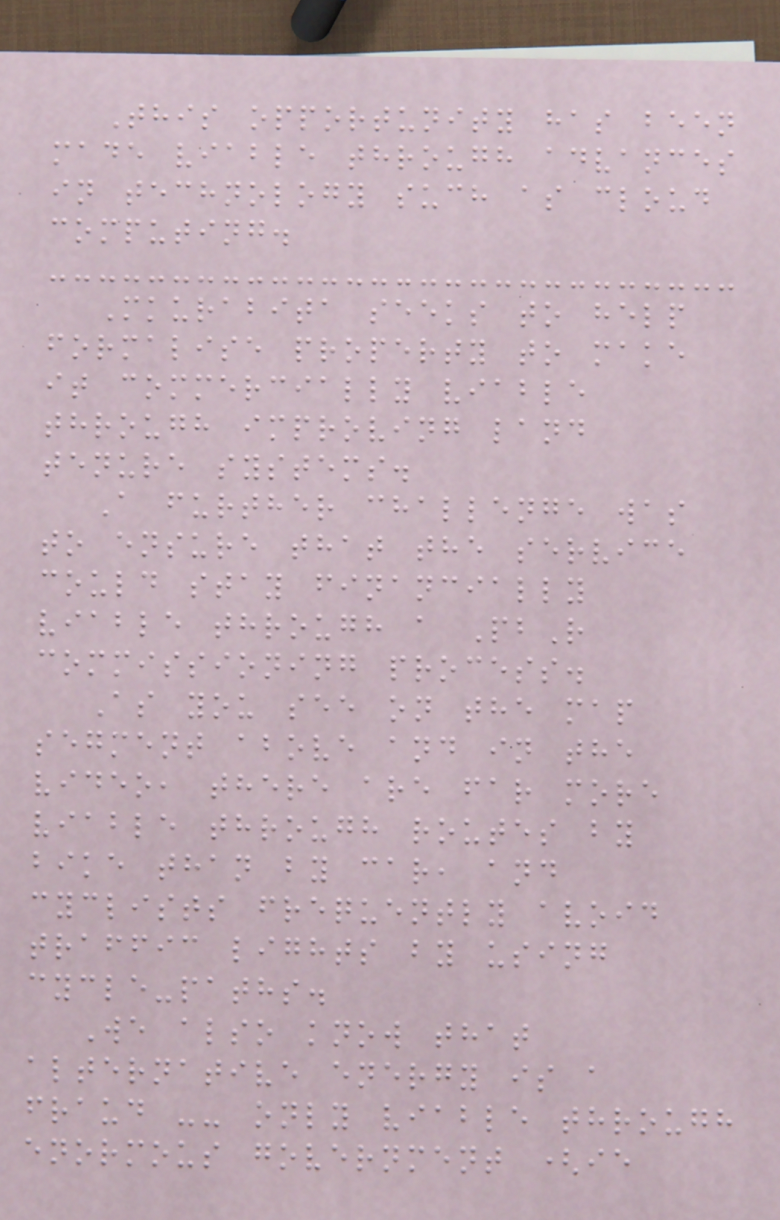This opportunity has been
made viable through advances
in technology such as cloud
computing.
Mkurabita seeks to help
formalise property to make
it commercially viable
through improving land
tenure systems.
A further challenge was
to ensure that the service
could stay financially
viable through a PbR
commissioning process.
As you see on the map
segment above and in the
video, there are far more
viable through routes by
bike than by car, and
cyclists frequently avoid
traffic lights by using
cycle-paths.
We also know that
alternative energy is a
fraud -- only viable through
enormous government (ie
